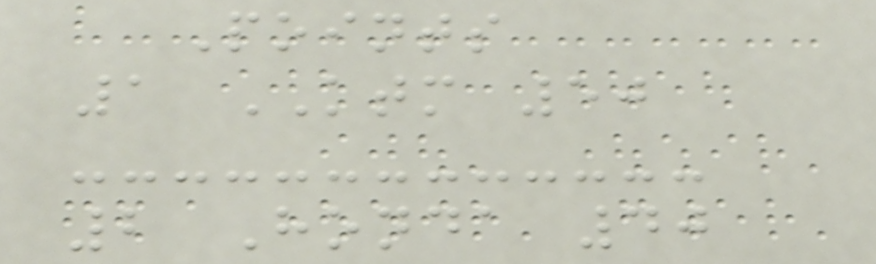Points
1 KTM 50
2 Honda 40
